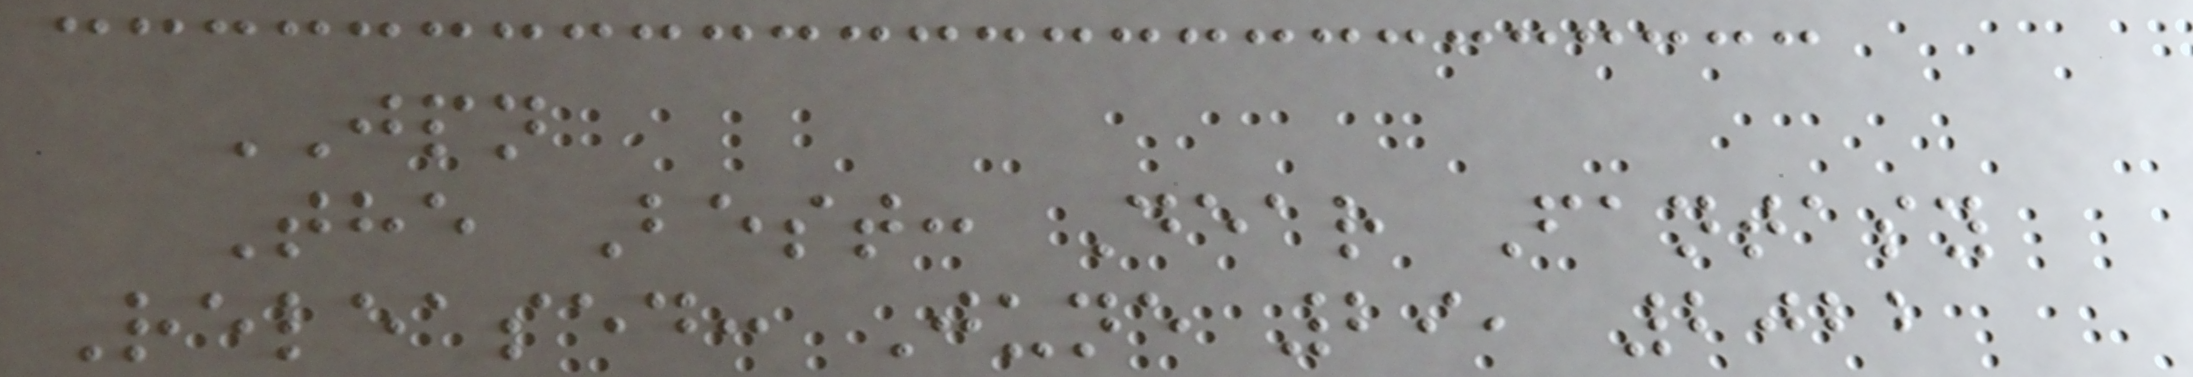JPN
The Best: Dear Fantasy
Released: June 29, 2022
